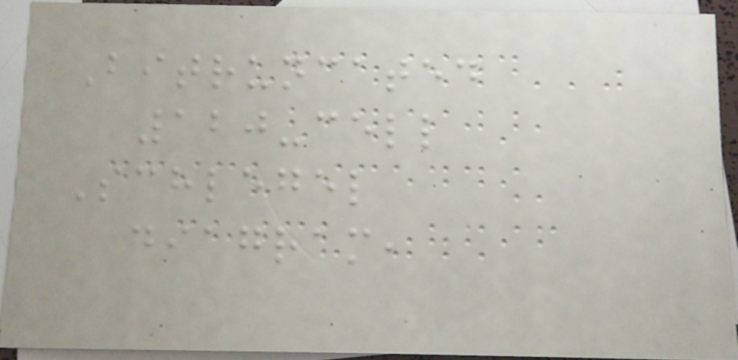Bitruncated
120-cell
Schlegel
diagram,
